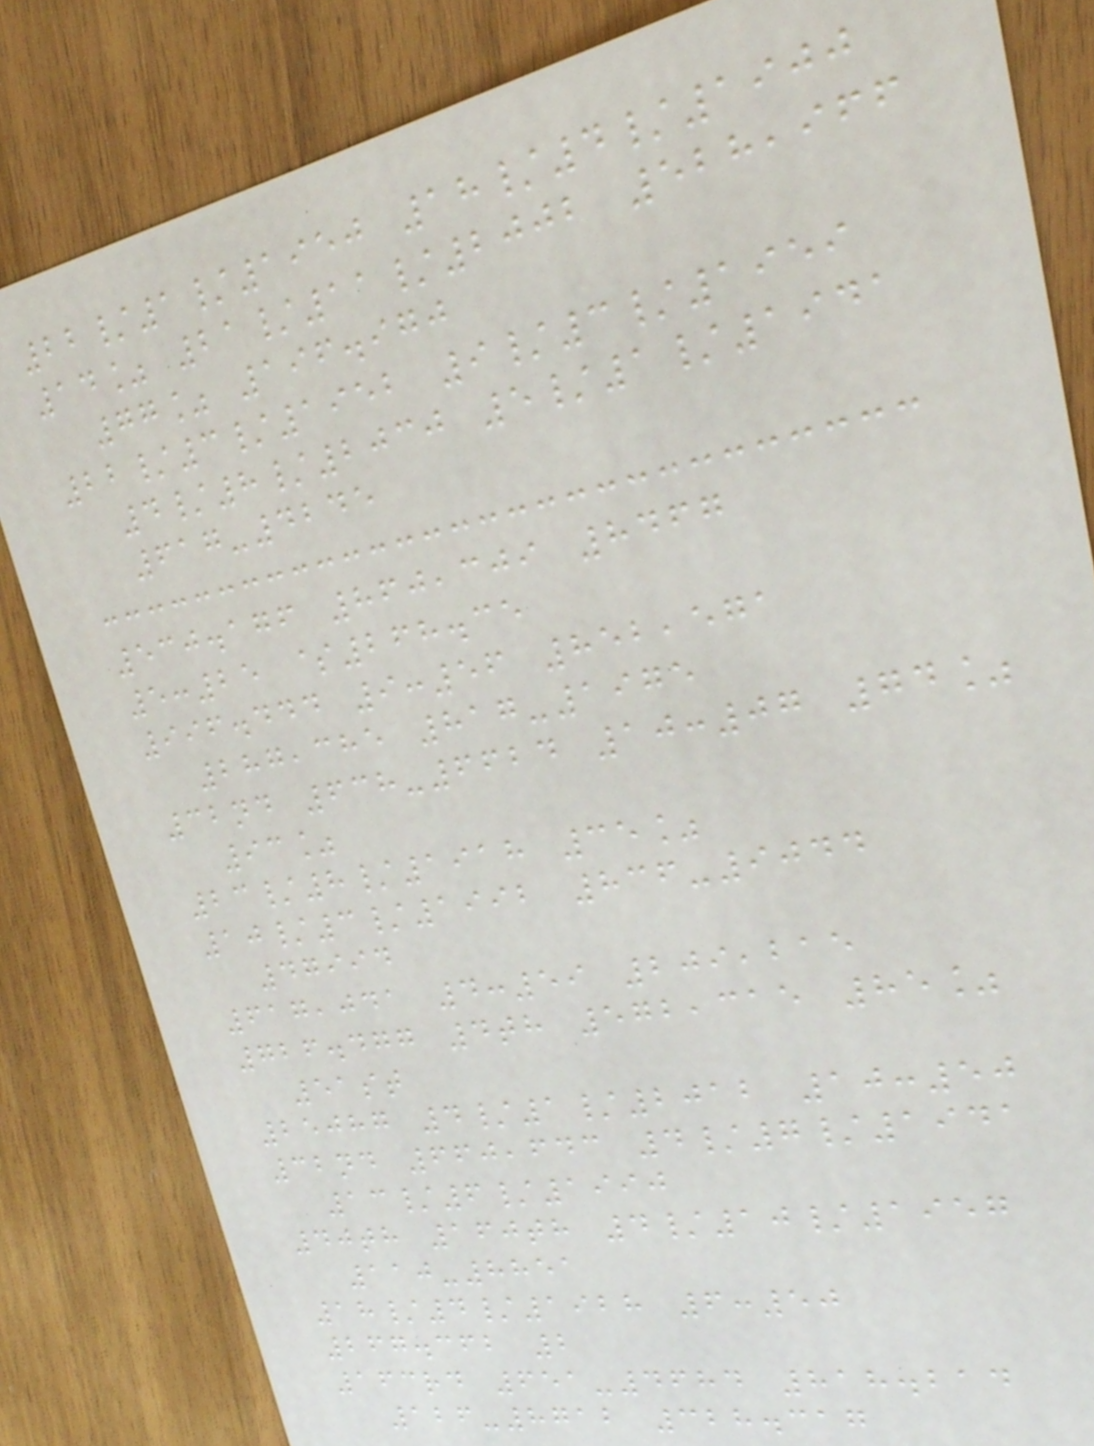22/1/1950 18/4/1900
14% 21/11/2002 528,966
77% 196.970
22/3/1952 9/3/1959
4/8/2030 5/1/1941
617-4245
530.176 860,309 8467
5:25 $268.35
996.444 9:56 852,571
287,385 817-1975
32nd 638-6624 10:07 74%
93%
23/8/1918 35%
10/3/1992 836-9044
47994
617,041 4:59 209,215
726.477 4th 572,315 85%
51st
25087 4/1/2012 10:50
32nd 660,643 4/7/1941
13/6/1990
40th 160th 4/10/1957
110-8851
18/4/1928 6:50
267.362 2
163rd 651-4684 818.214
126-8712 328.317
